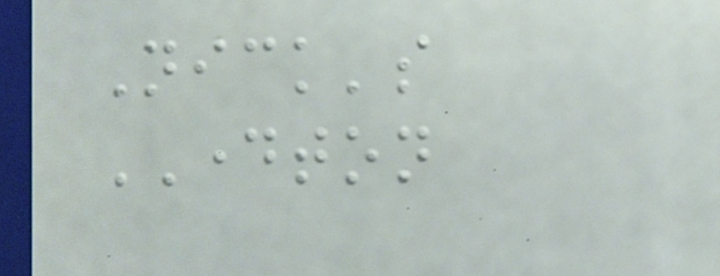Nick's
DAYTON
